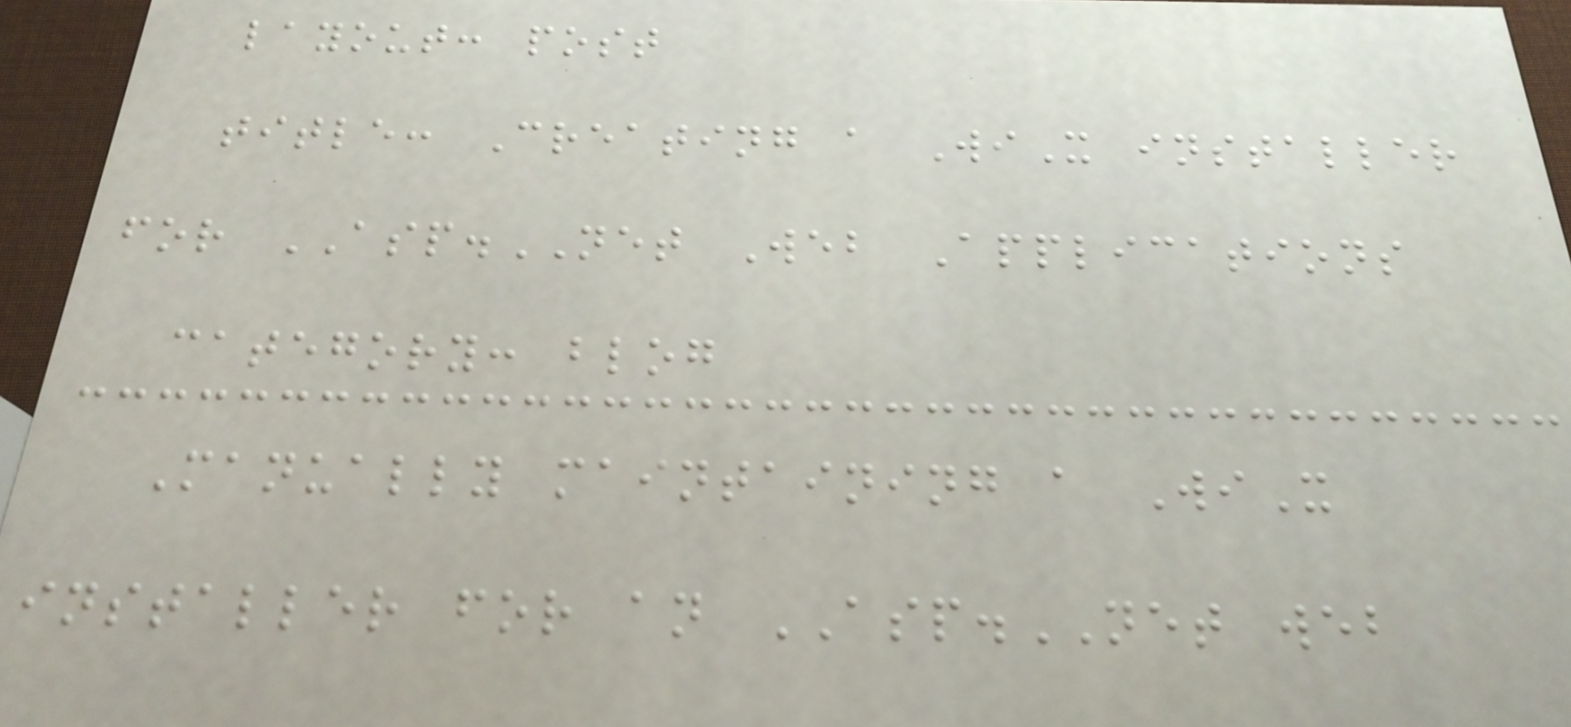layout: post
title: Creating a WiX installer
for ASP.NET Web Applications
category: blog
Manually maintaining a WiX
installer for an ASP.NET web
